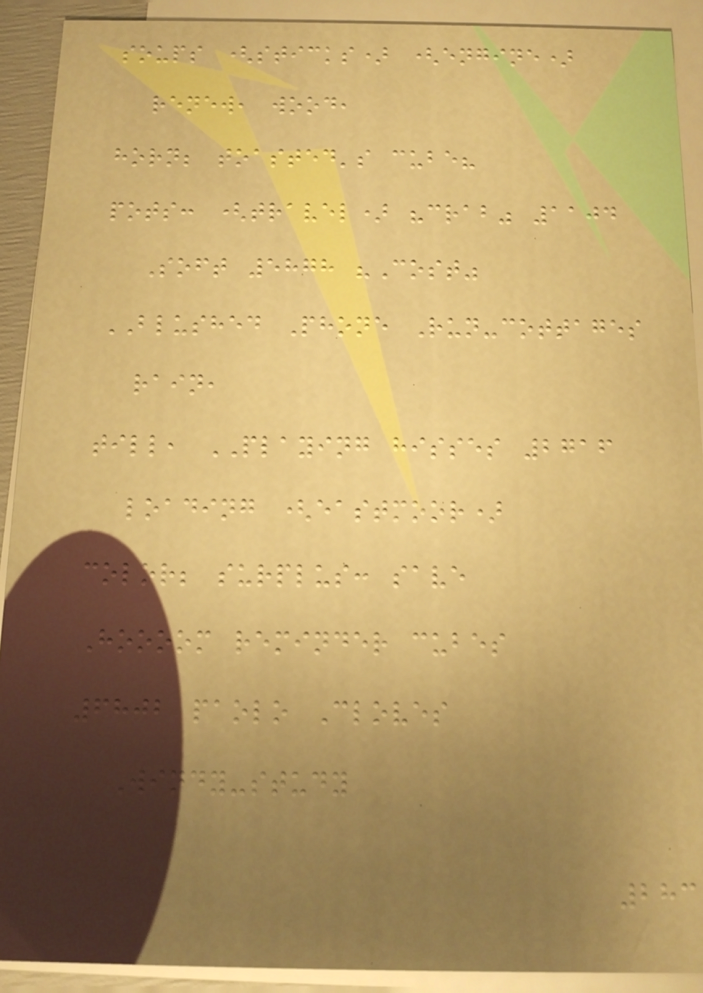soups (sticks) (engine)
renew, wood,
horn; toasted's cube?
pots: (travel) "crab" 1104
Soft 5878 "Cost"
BLUSHED Phone Run-cottages
rain,
till, PLAYING hisses 2716
loading (eastmoor)
color; surplus: save
Hoooom reminder cubes
6802 paolo Cloves
Windy-study
283
